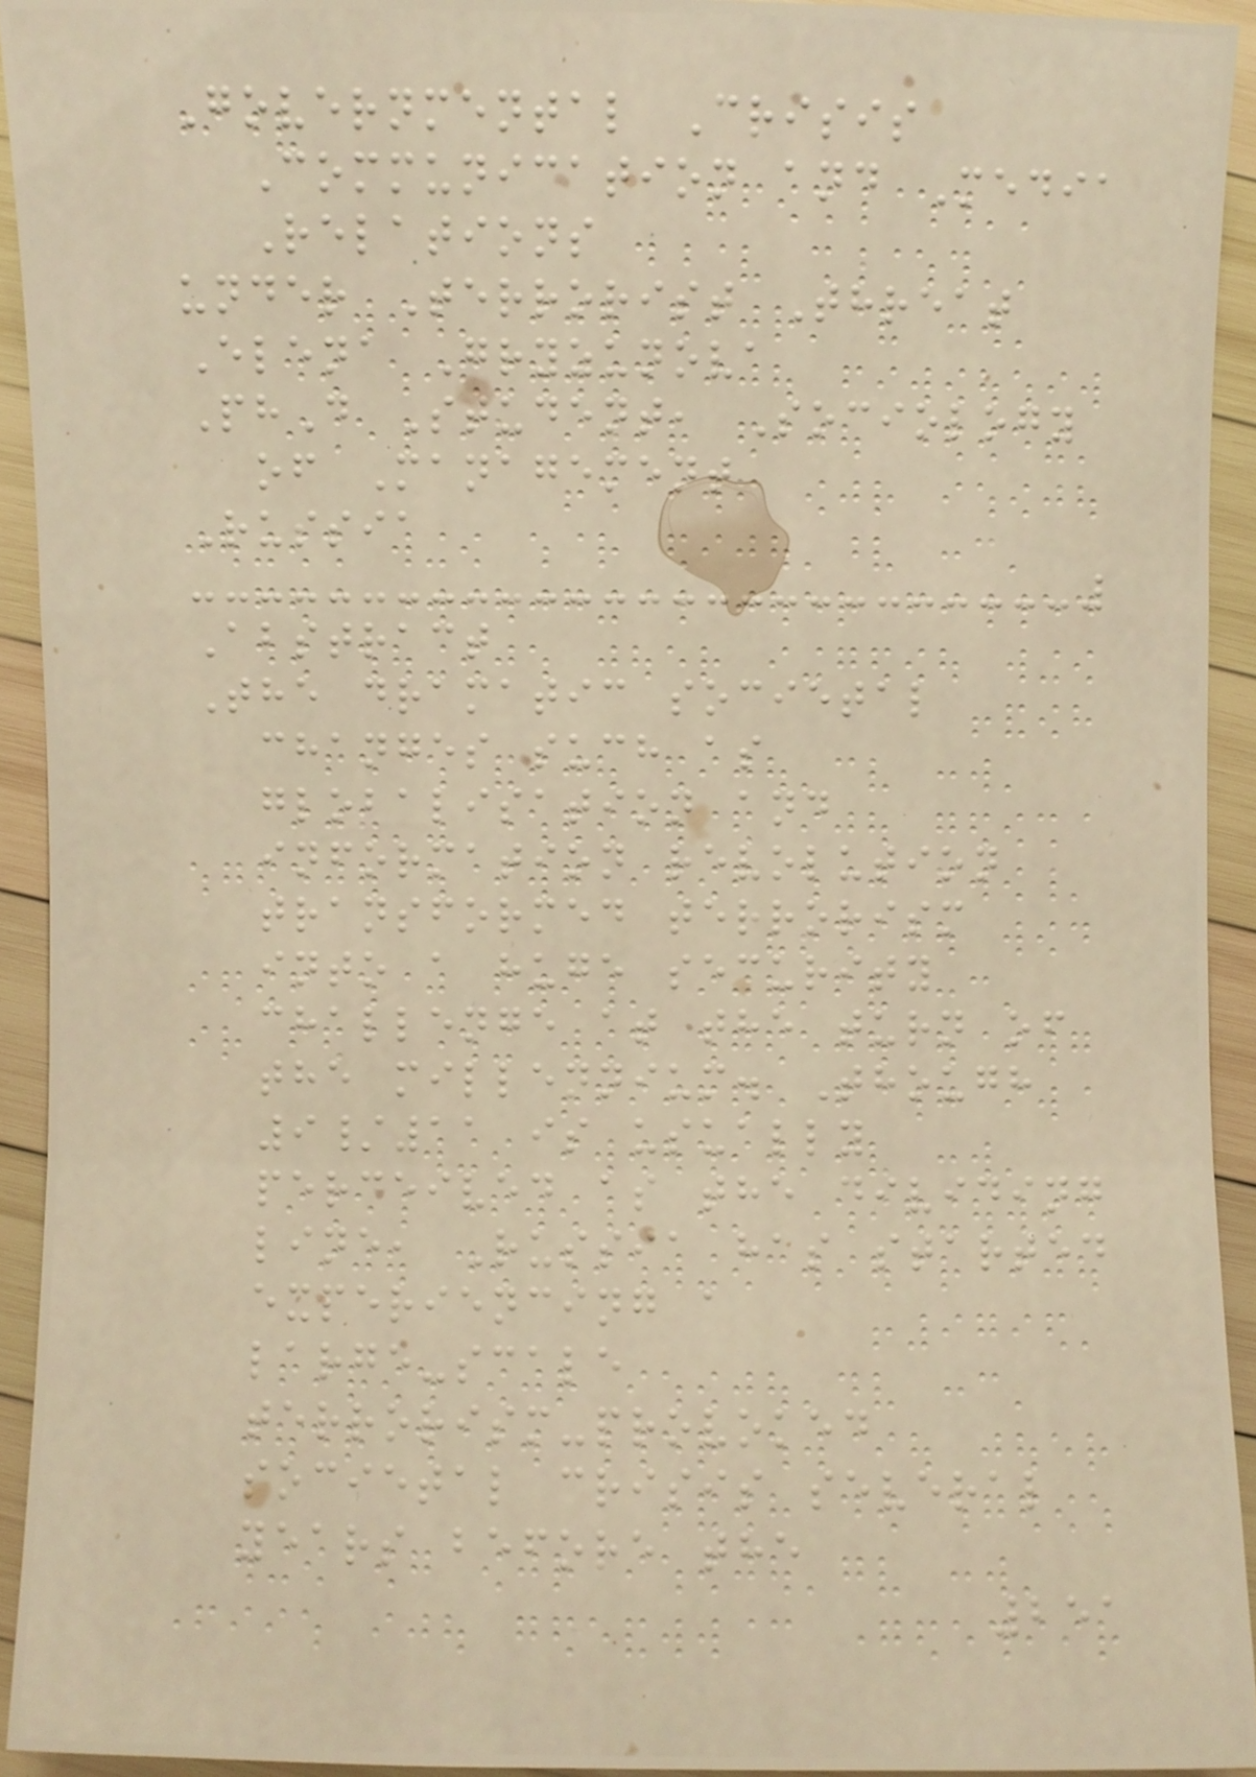Governmental Crisis
Communication and Media
Relations
under Terrorist Threat
Elena Gryzunova
PhD Student, Sociology
of Management
Russia
Abstract
The dramatic societal
changes such as
globalisation and
information revolution
transformed terrorism
into a huge security
challenge at the turn of
the millennium. Though
9/11 is usually
perceived as the dividing
line, Russia has started
experiencing a
large-scale
terrorism-provoked
societal crisis several
years before the
251
